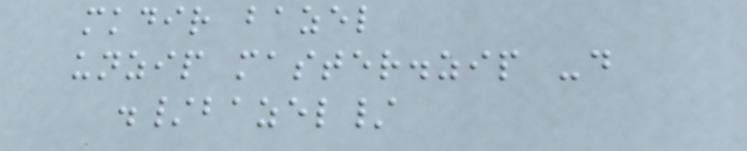mkdir bazel
unzip master.zip -d
./bazel/
